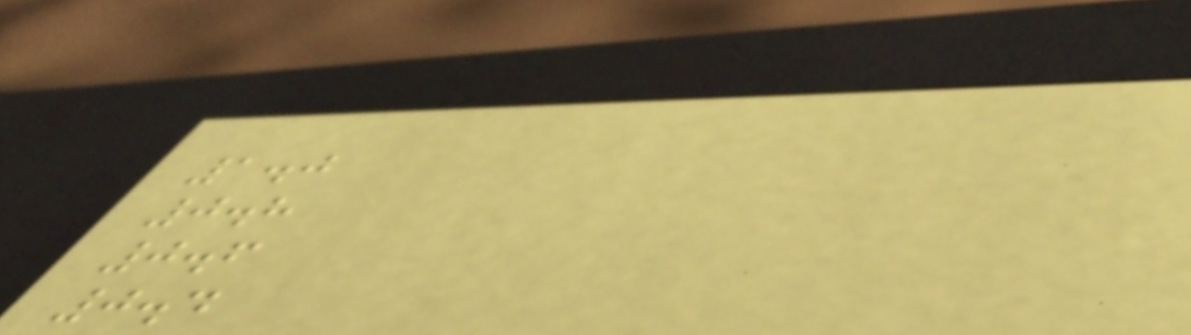1.0
0.8
0.6
0.4
